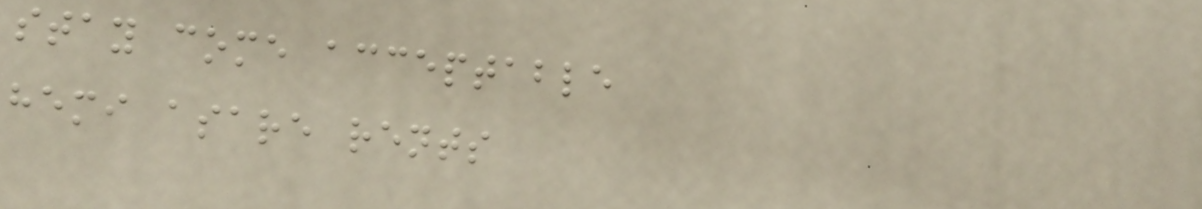stay come acceptable
hemi asare rents
